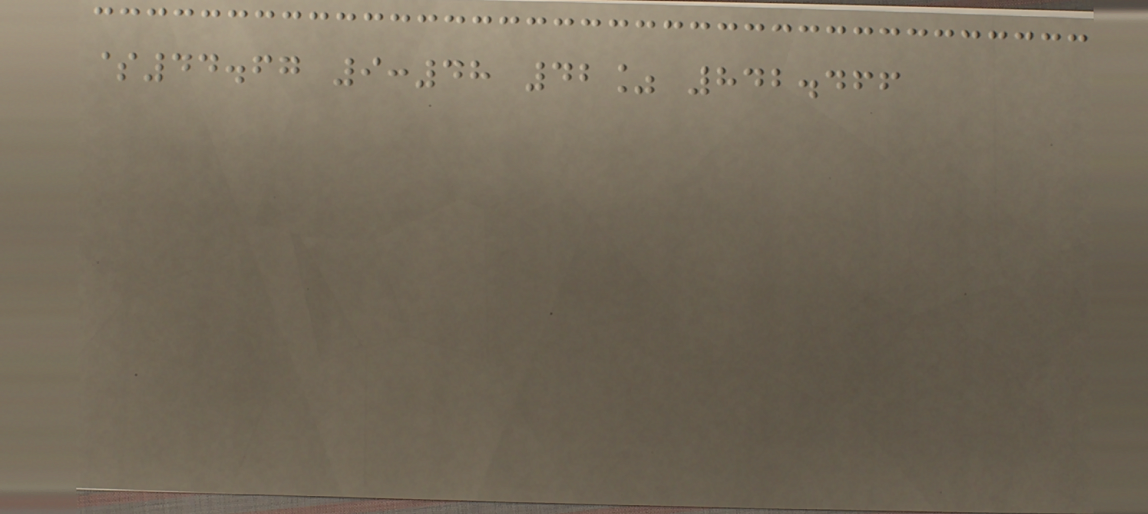$44.67 9:48 42% 842.466
